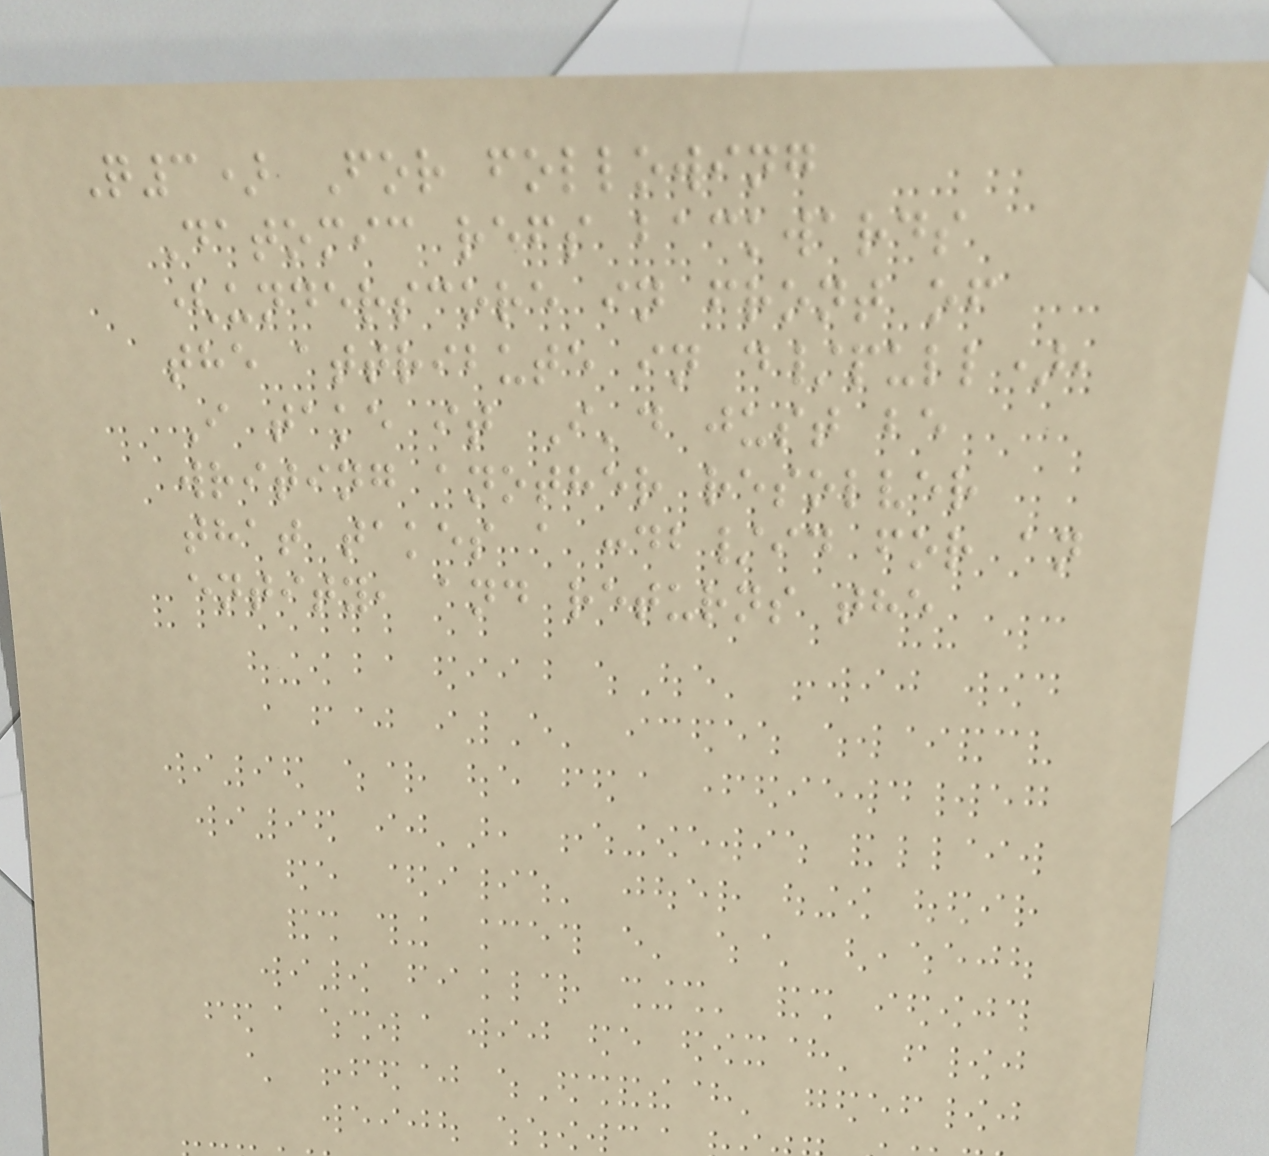Q3) For following
Datomic refs backwards
(underscore in front of
the attribute in d/pull),
I take it I'd just be
writing another resolver
that takes a :db/id for an
entity, and returns the
